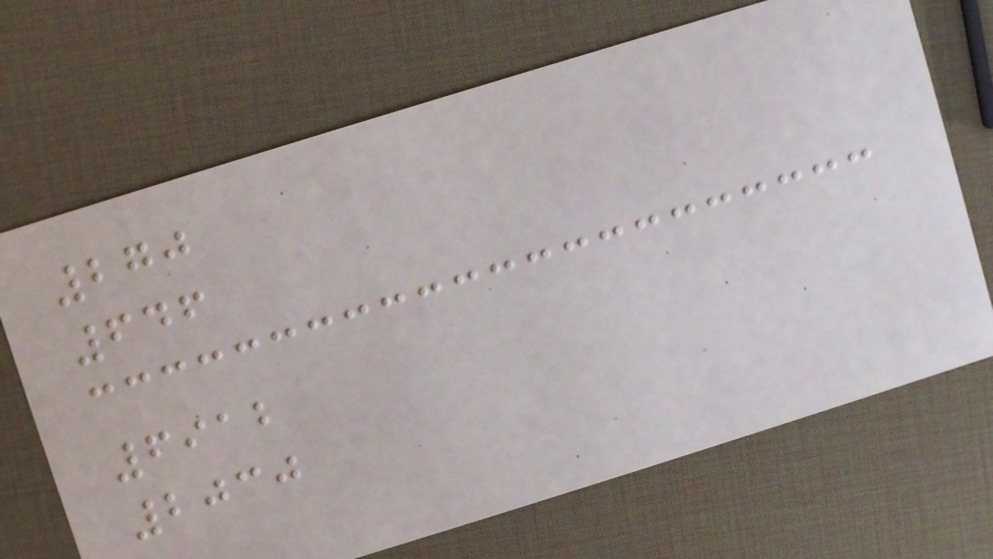270
646
6912
2030
